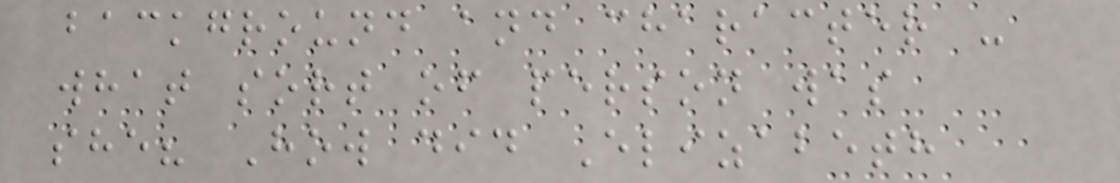background and character -
what sort of person was
she? How did Elizabeth
